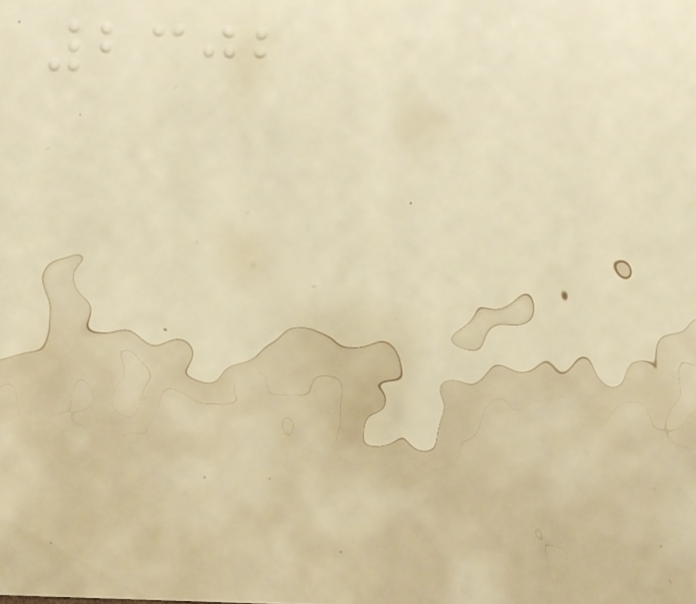2302
